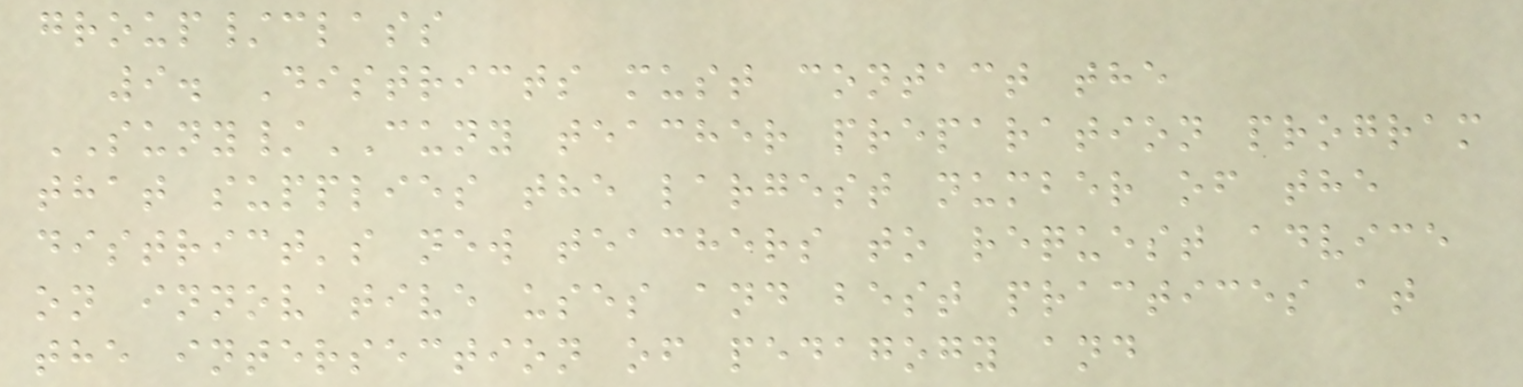group/class
9. Districts must contact the
SUNY/CUNY teacher preparation program
that supplies the largest number of the
district's new teachers to request advice
on innovative uses and best practices at
the intersection of pedagogy and
